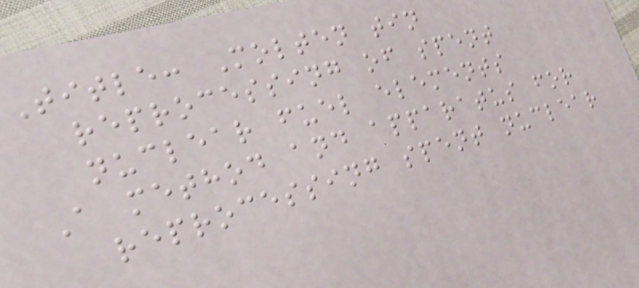Title: Molten tin
reprocessing of spent
nuclear fuel elements
A method and apparatus for
reprocessing spent nuclear
